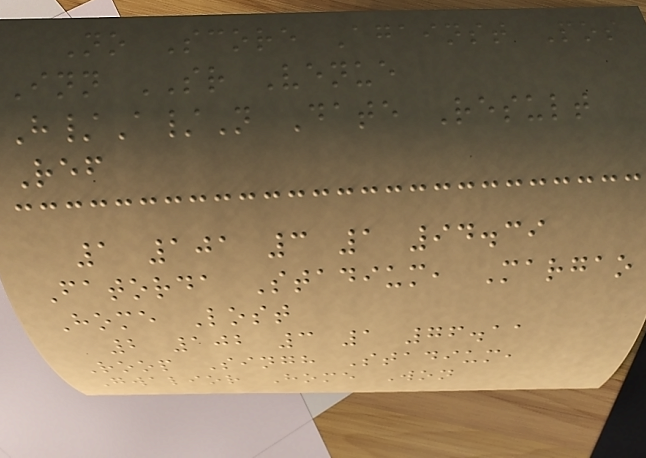No Score Against Pos
Inn SR Venue
H/A/N Date Result
Ref
1 101 3 1 94.39
Fatorda Stadium, Margao
Home Lost
2 102 3 1 76.11
Roop Singh Stadium,
Gwalior Home Won
